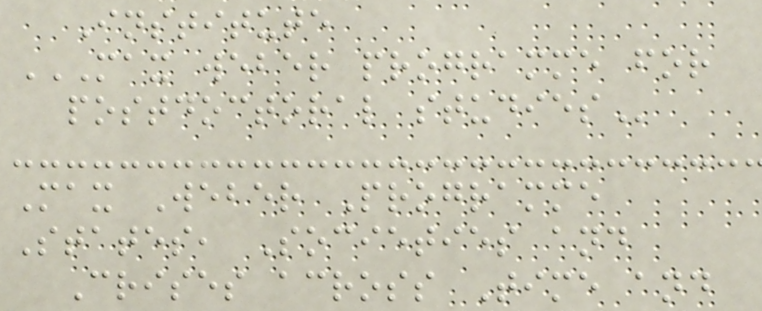Institute
MAX WEBER PROGRAMME FOR
POSTDOCTORAL STUDIES
Max Weber Programme
States, Societies and
Crises across Time and
